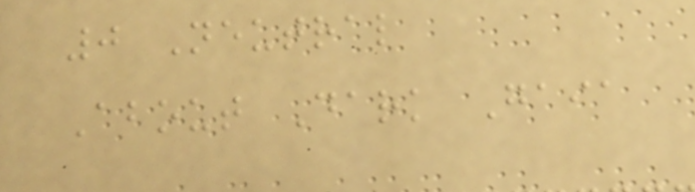0 Neutral
About Dark Gaia
